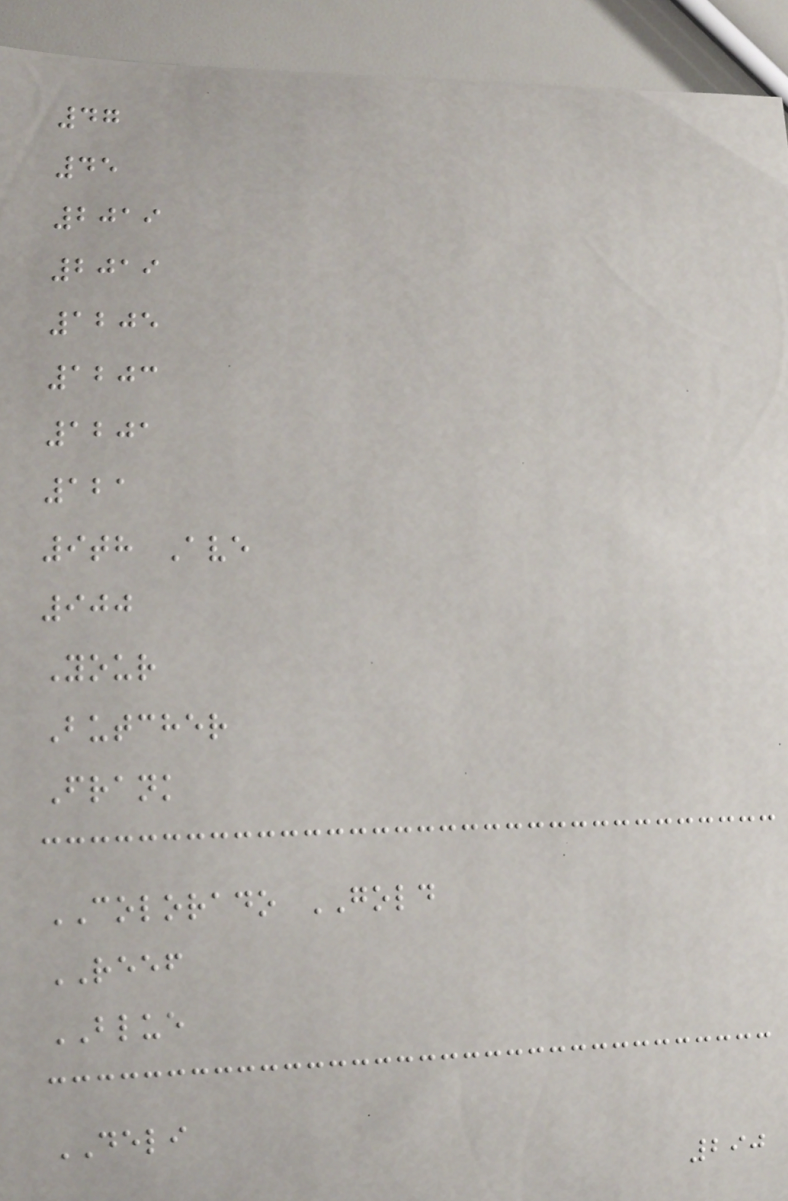47
45
2019
2019
1205
1203
1201
121
9th Ave
900
Your
Butcher
Frank
COLORADO GOLD
REEF
BLUE
DELI
290
